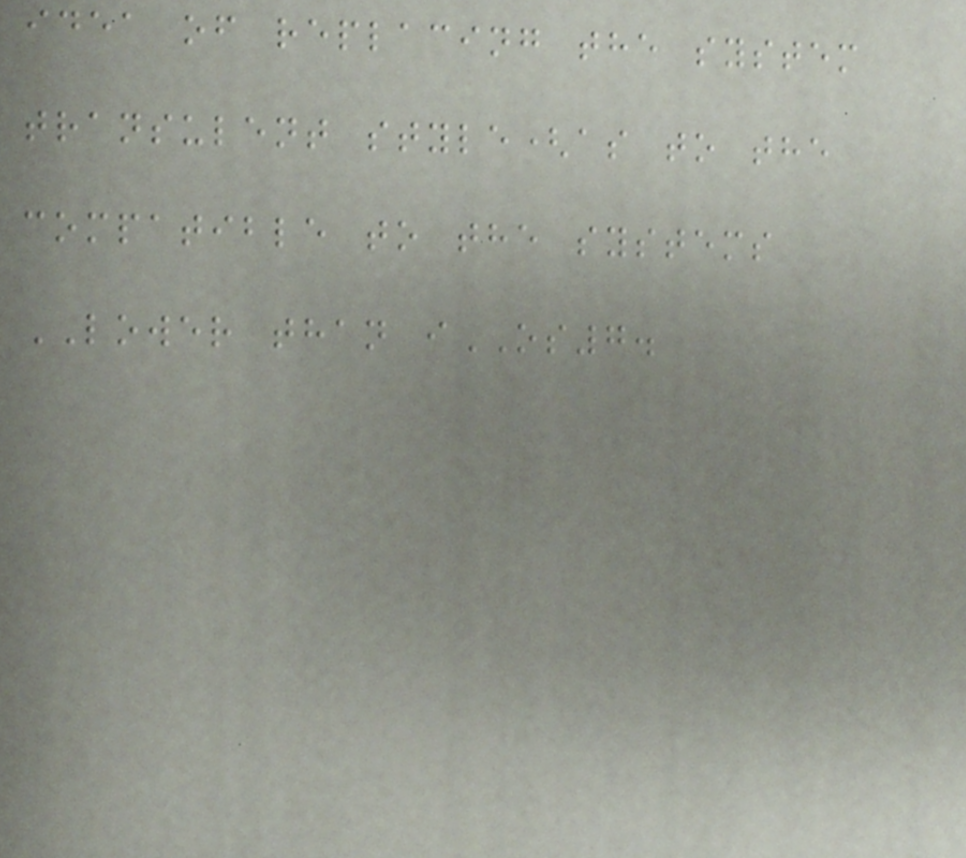idea of replacing the system
transulent style(as to the
compatible to the systems
LOWER than iOS7.
